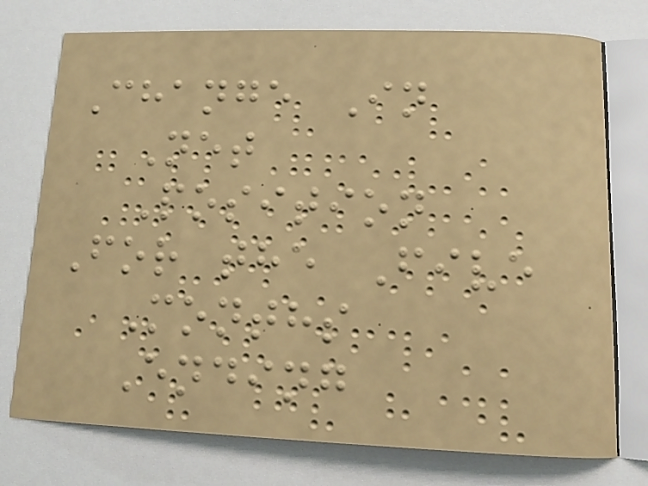Change In
Net
Position
For the Five
Months
Ending
